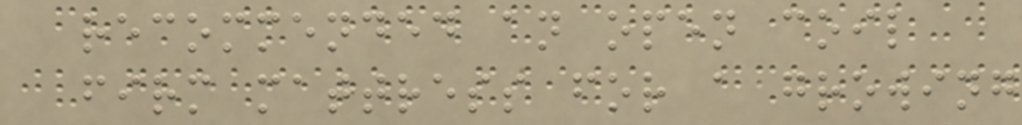recommended an open coil
firm mattress for a growing
